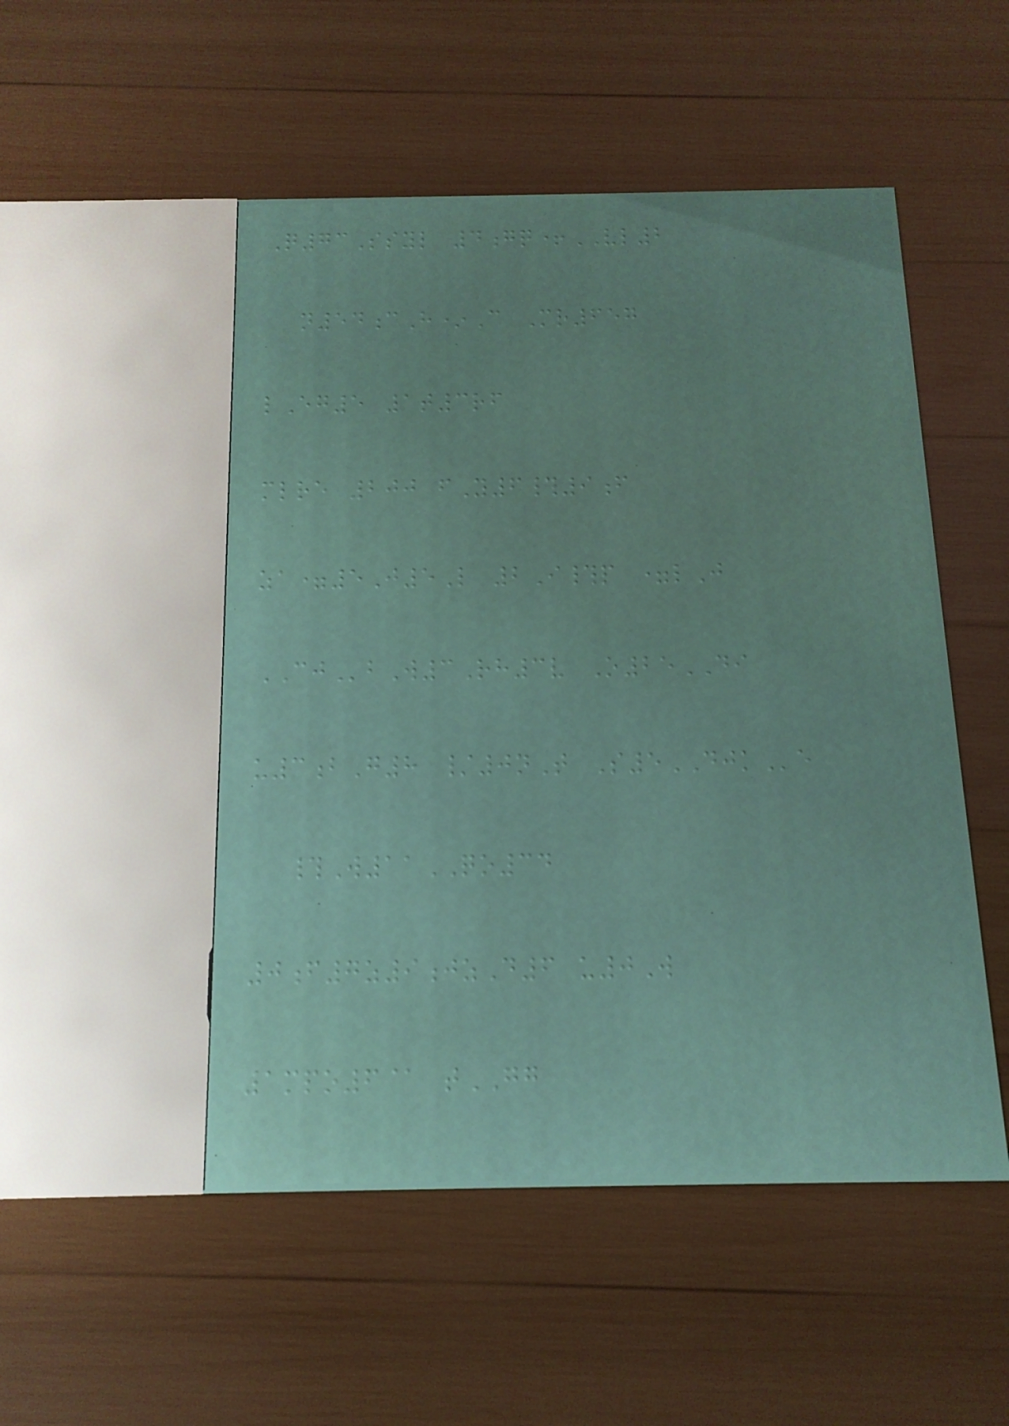Q73Ssyl 4gq+VL2
n54cH*C Mr657
lEg5 1t3rf
mlre 200 fY6#9f
za=5J5L 2I#p =lJ
CJbW3Rh3v O25DI
u3bG8 /0nT S5DJKe
#W11QO34
0f7z9jzD6 u0W
1mpo6@ tGG
